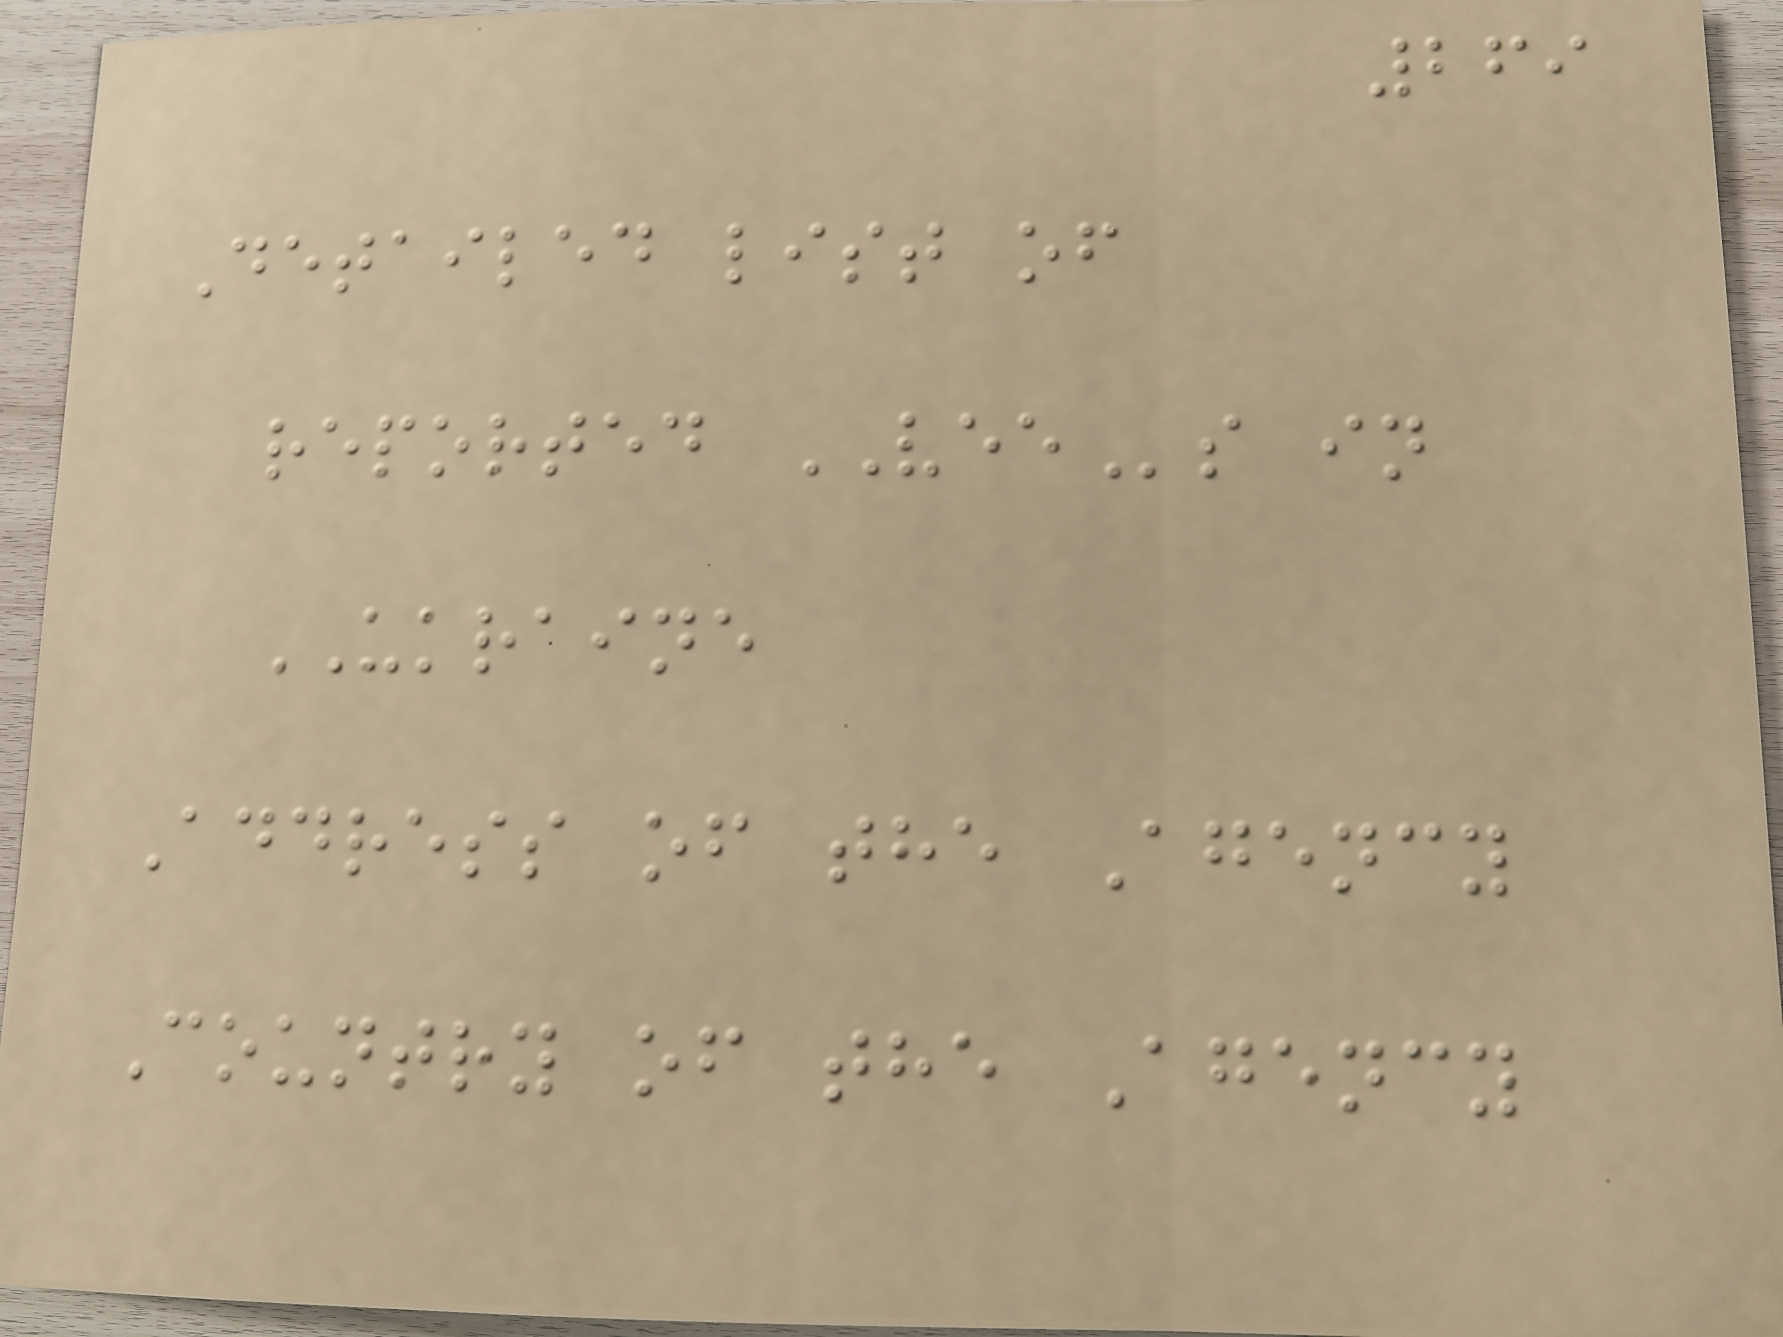269
Detailed list of
reported VEEs in
UKRAINE
Address of the Agency
Country of the Agency
